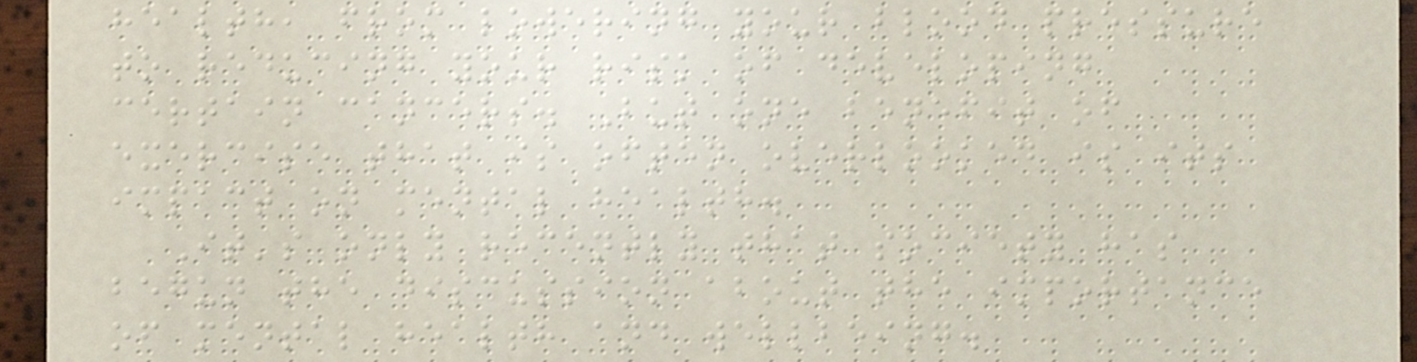health, from lowering your blood pressure
to reducing your risk of developing
certain cancers. But one benefit of
exercise that is often overlooked is its
impact on mental health.
It's only recently that society has
begun the discussion about the importance
of mental health and wellbeing.
